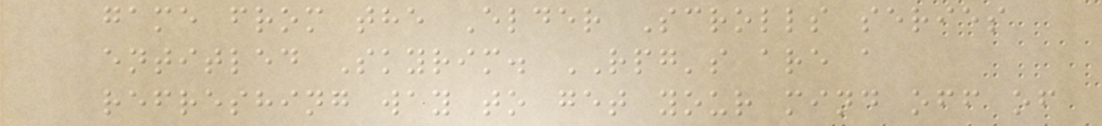game from the Elder Scrolls series
entitled Skyrim. RPG's are a
refreshing way to get your mind off of
